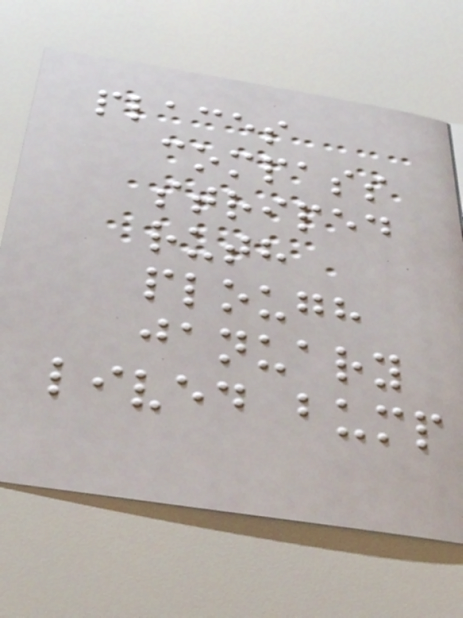places
compass
striped
ruth
plough
january
lived bump
